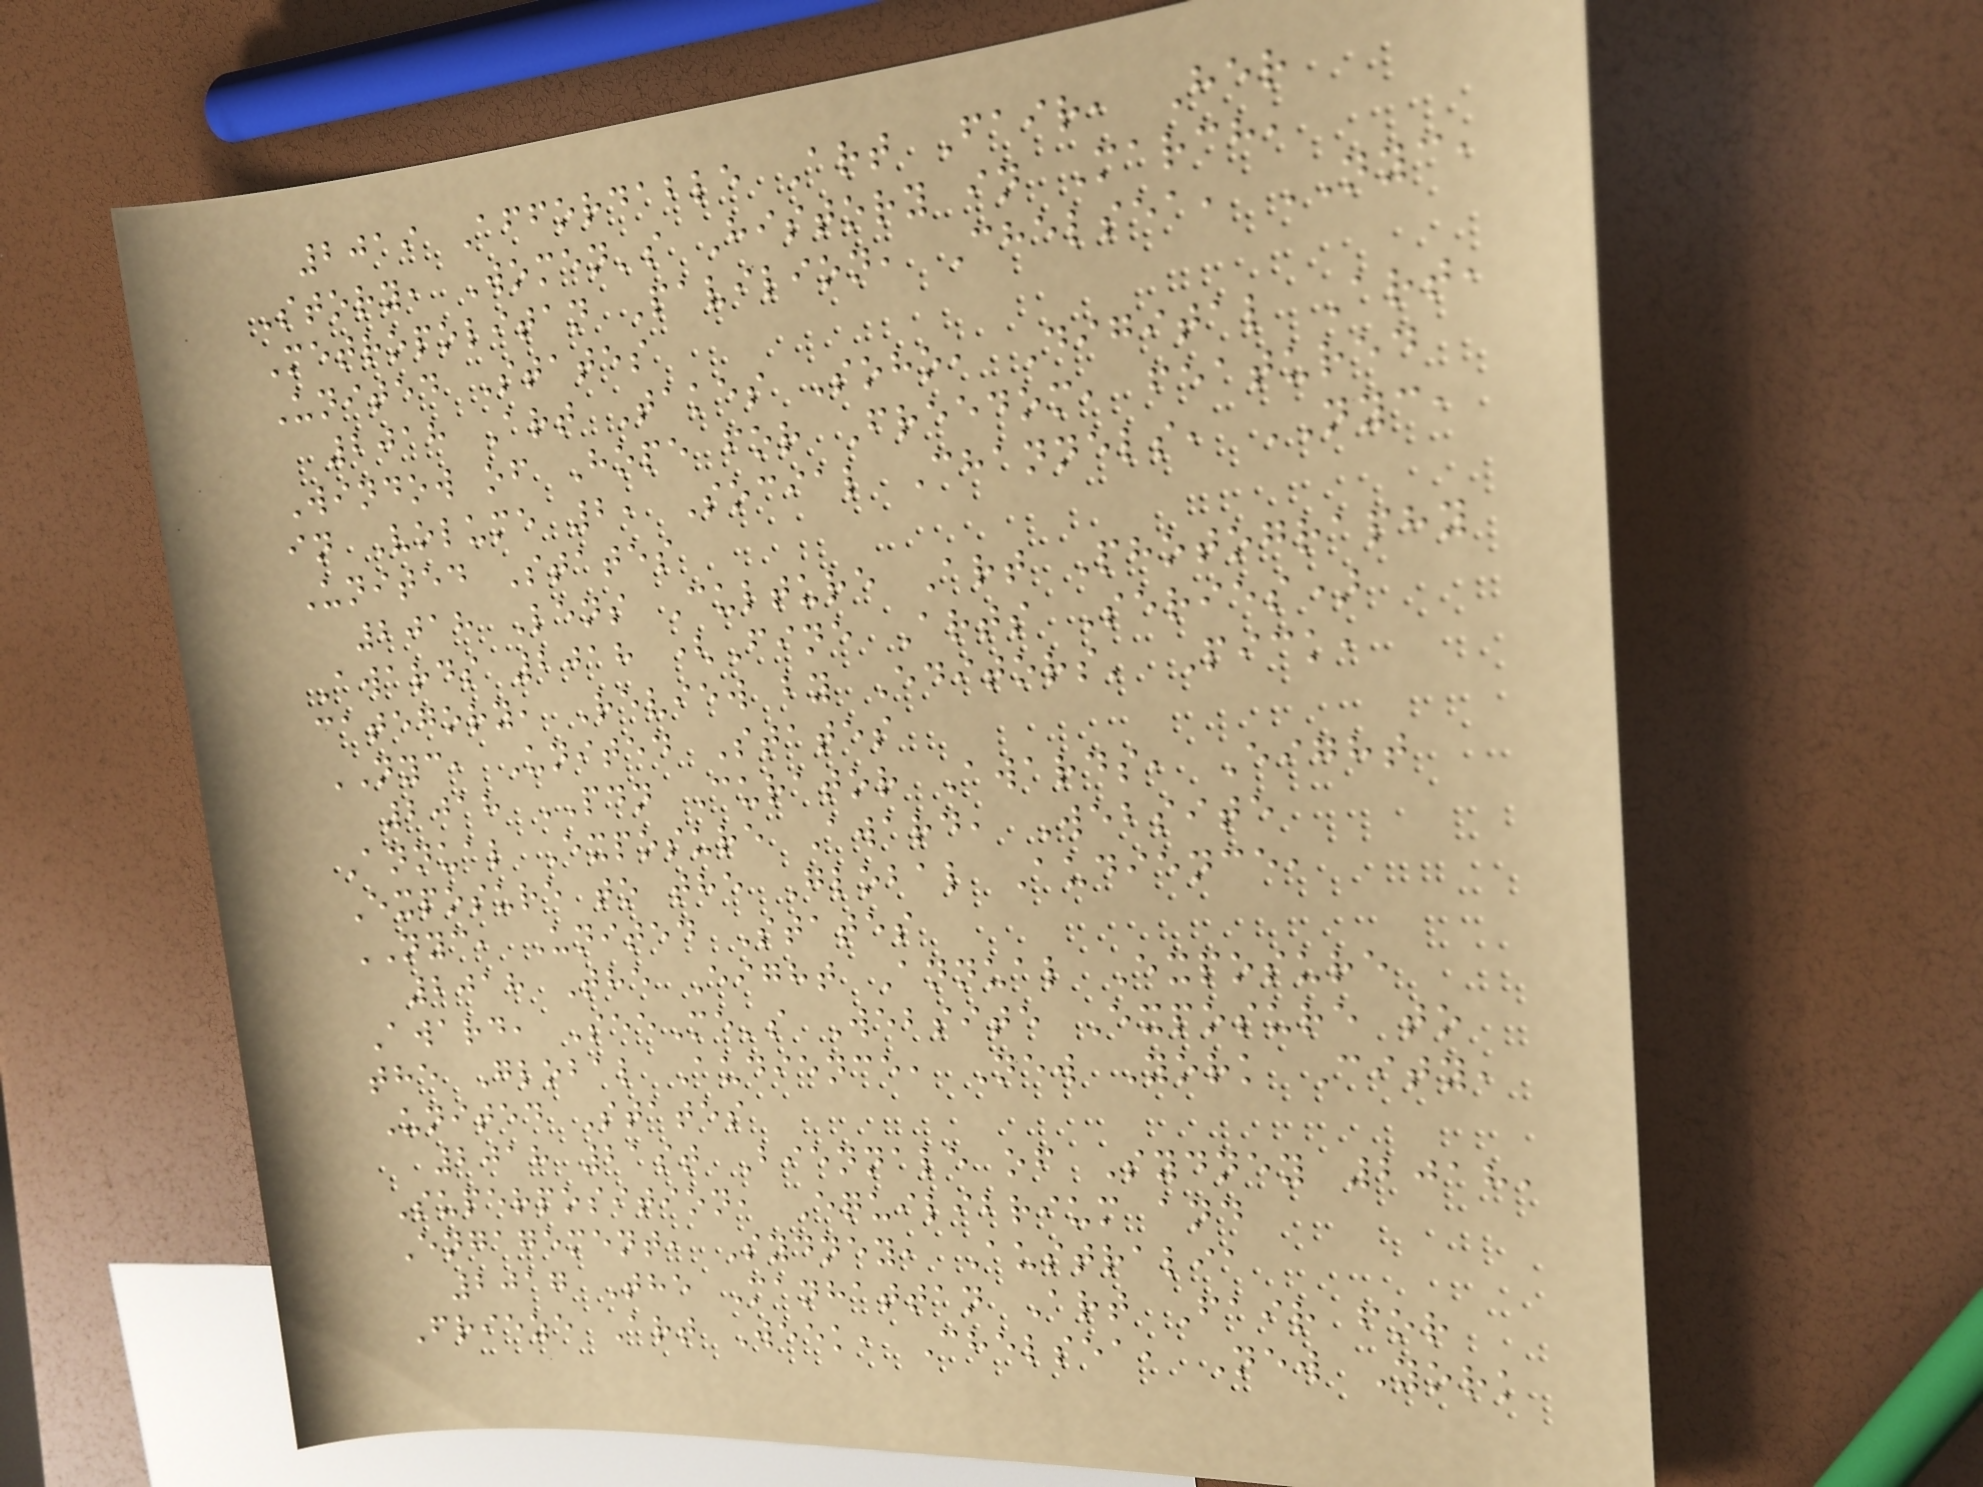2019 Affordable Art Fair, Her
Story, Women's History in March,
Metropolitan Pavilion, Chelsea, NYC,
United States
2018 Art Takes Soho, Digital Art,
Window of Hope for Freedom, featured
in Volume 2, Social Channels, NYC,
United States
2018 Lens Culture Art Photography
Awards 2018 (Fine Arts Series)
category, Review by Editors' Pick,
NYC, United States
2018 PDN Curator Awards, Eight
Annual Exposure Award, Website
Exposure to the Global Audience,
NYC, United States
2018 The Eight Annual Exposure
Award, SeeMe's Website Exposure to
the Global Audience, New York City,
United States
2018 21st Biennale of Sydney 2018,
Superposition, Equilibrium and
Engagement, Sydney, Australia
2017 The Manhattan Art Fair for
Frieze Art Week, Chelsea, New York
